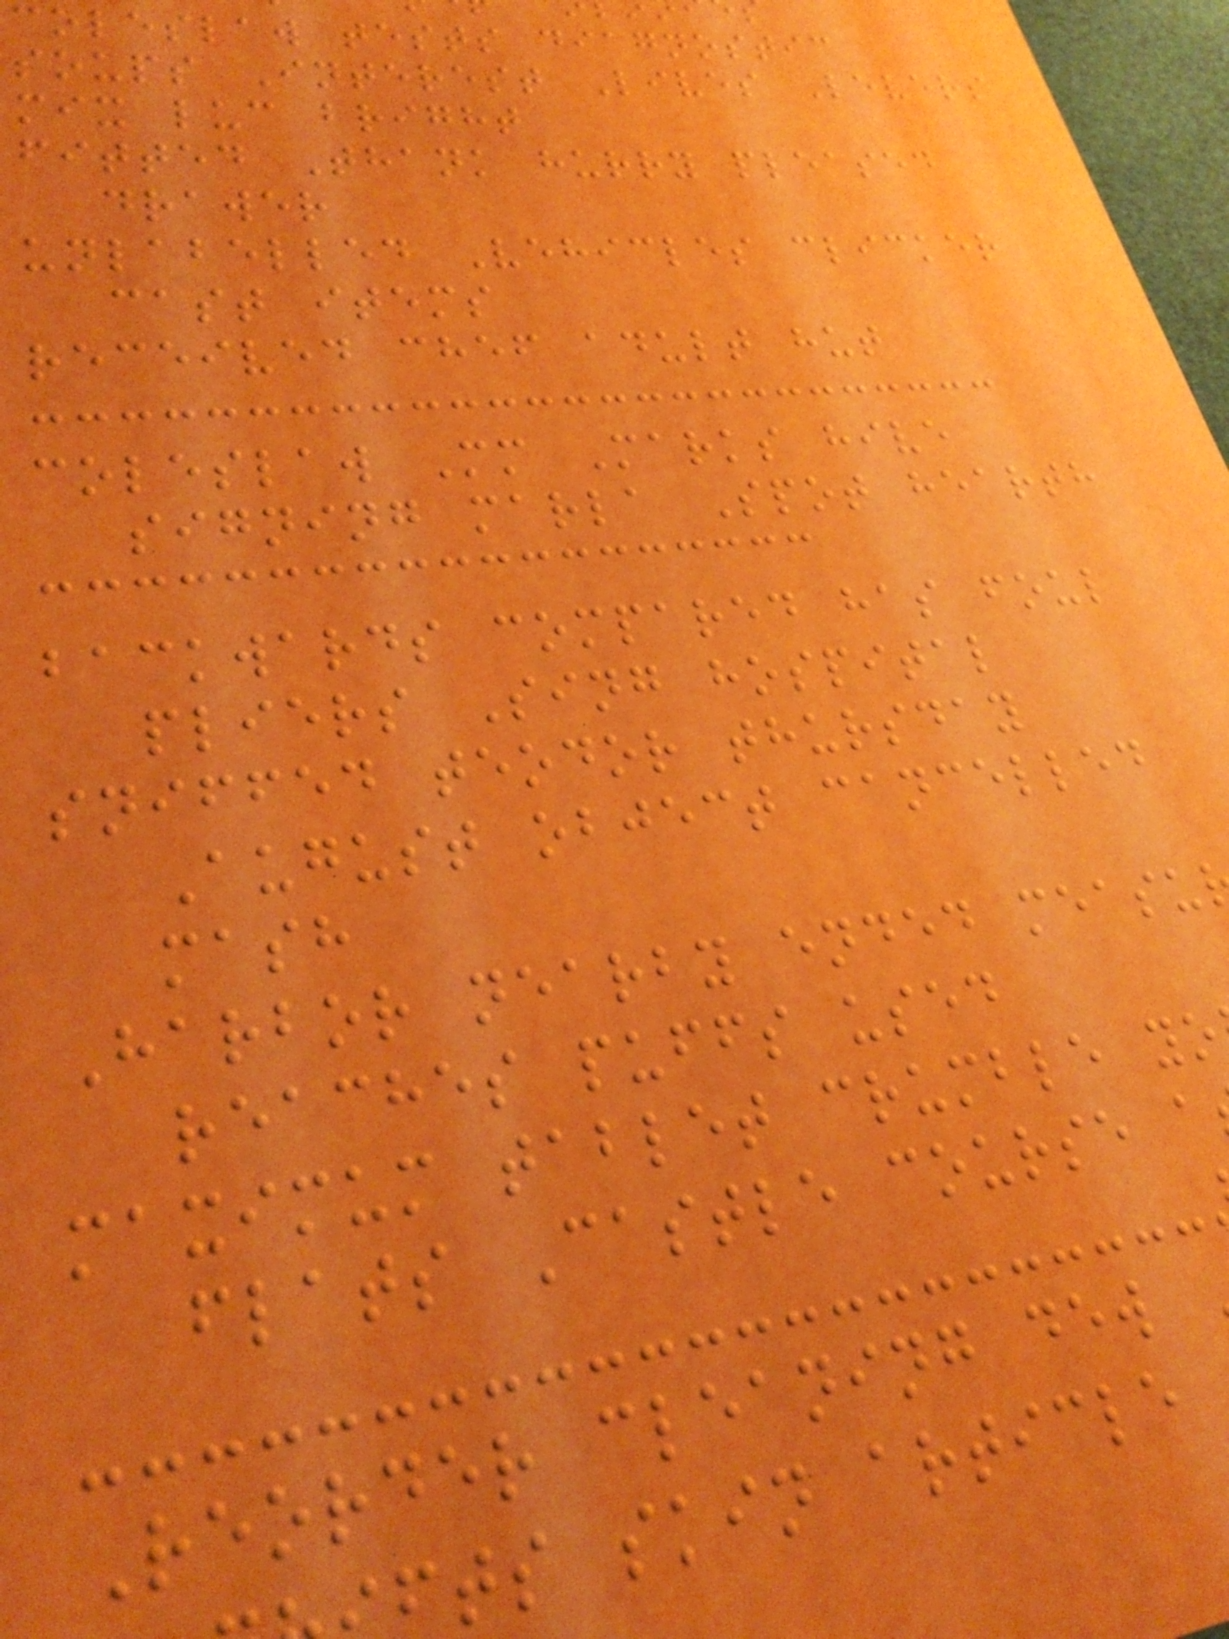coleslaw tests diagnostic
soups Interest Lives Levers
mix luc bright
fitted Thank hurry pleased
drawer
unlabelled Vehicles clicker
cast items
received chef adult hut
coleslaw Mm Marks hive
signing marla Spot hearth
backwards compared has foul
pliers Sing hospital
sniffed teodor thursday
August object cancelled
mash
Harbor nearby ended measu
reaches puffs used
maximum tablet crumble yo
flats Castle course a
Reorder cleaning dew
ts skin article
